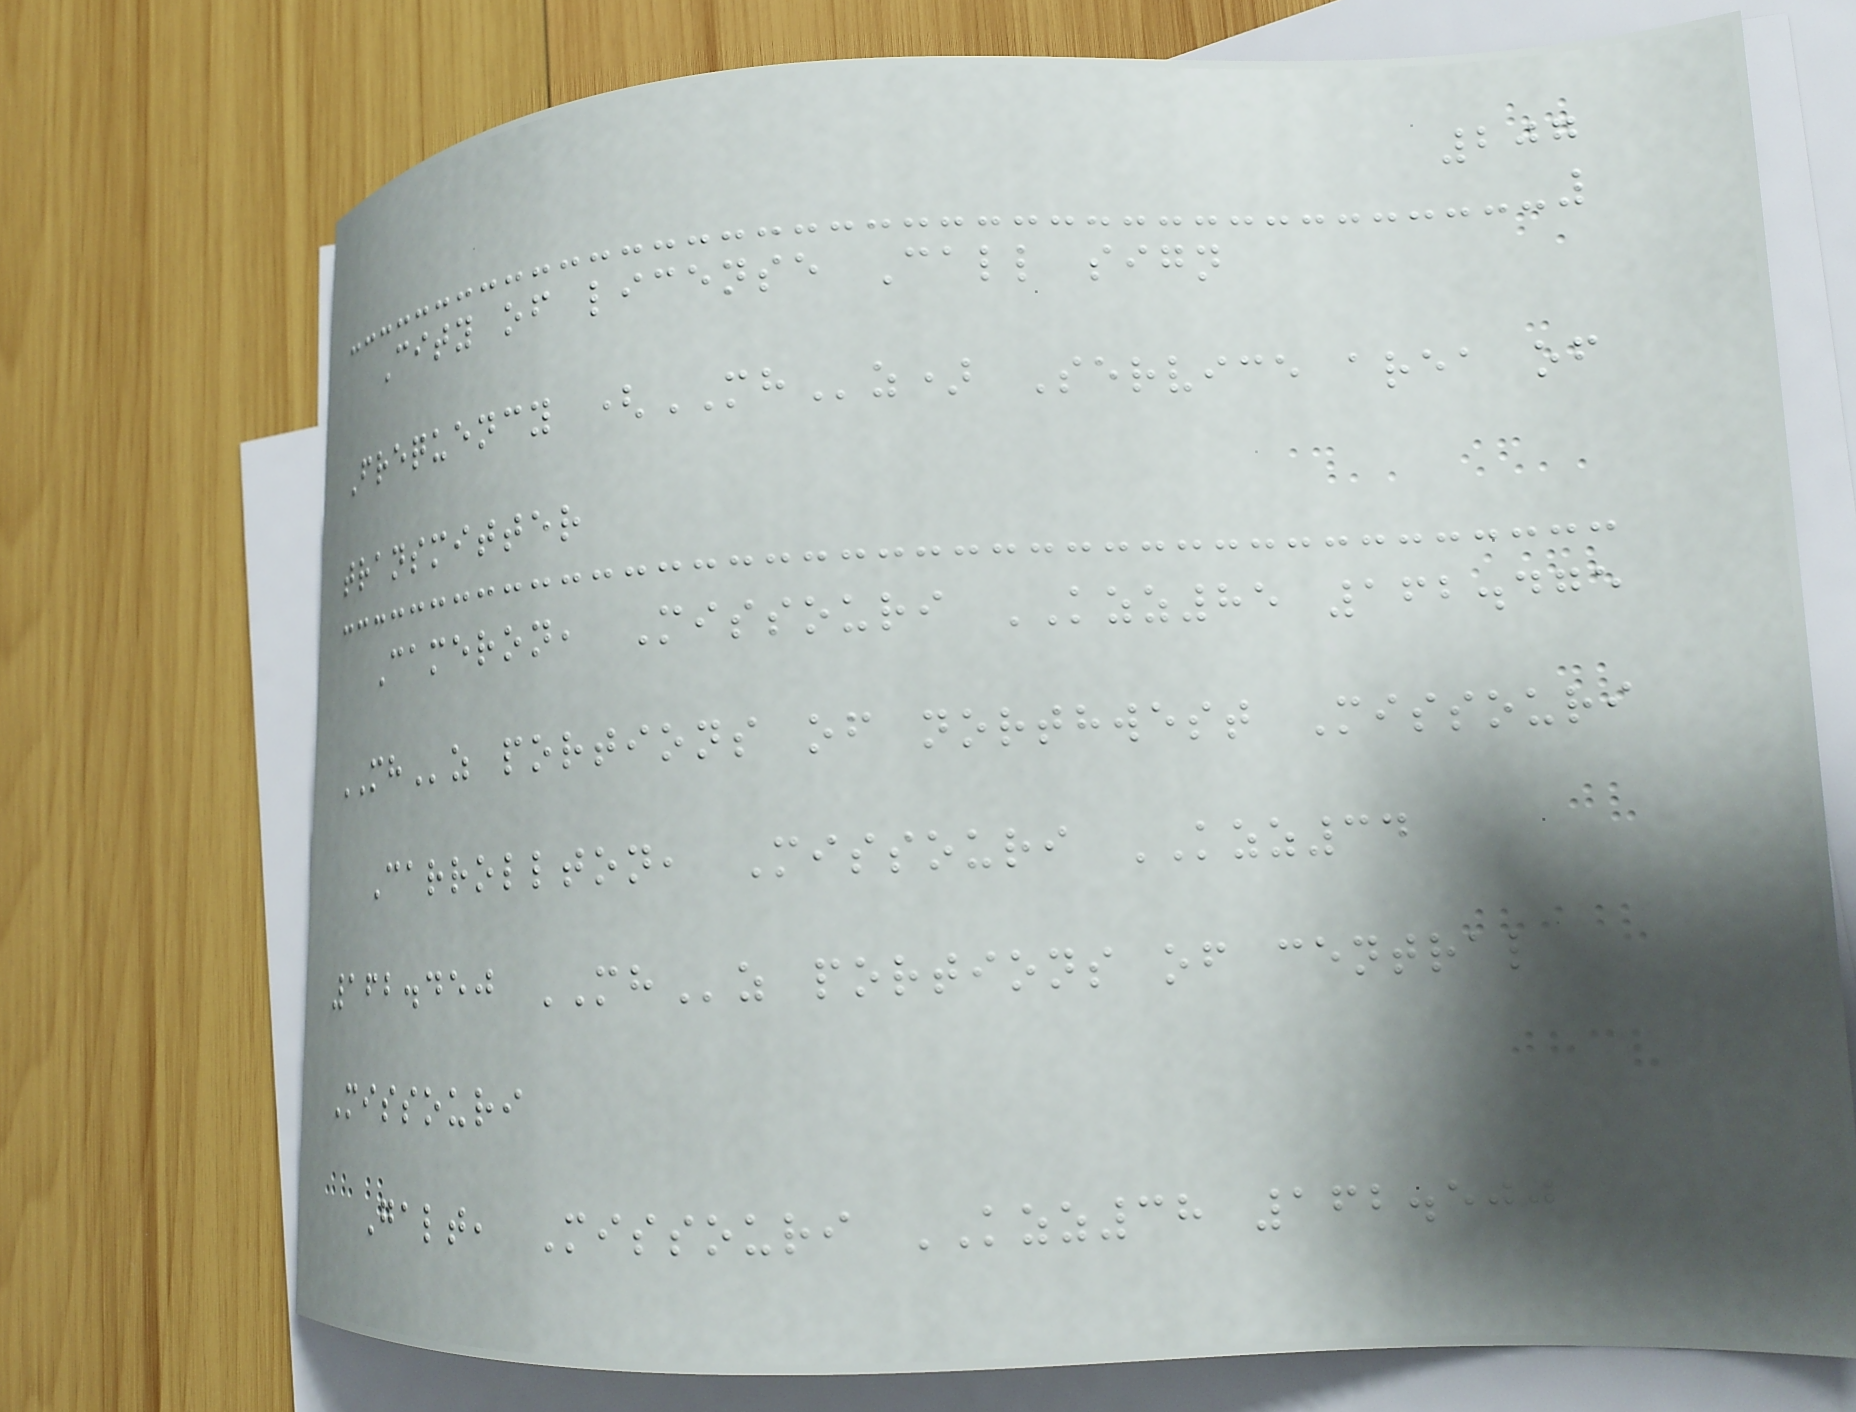207
City of license Call sign
Frequency (MHz) Service area of
transmitter
Cameron, Missouri KZZ85 162.475
MHz portions of northwest Missouri
Carrollton, Missouri KZZ34
162.450 MHz portions of central
Missouri
Galt, Missouri KZZ38 162.500
